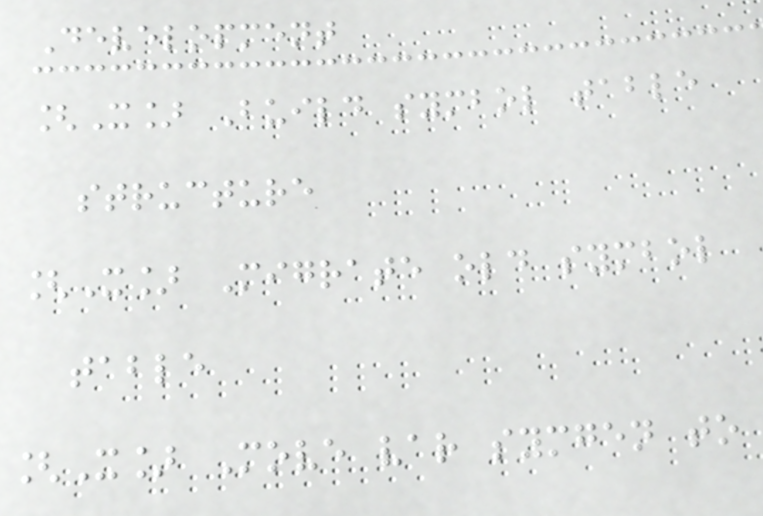Development
[X] Build symbol table
structure
[X] Migrate old symbol
table
[X] Move var symgen to
